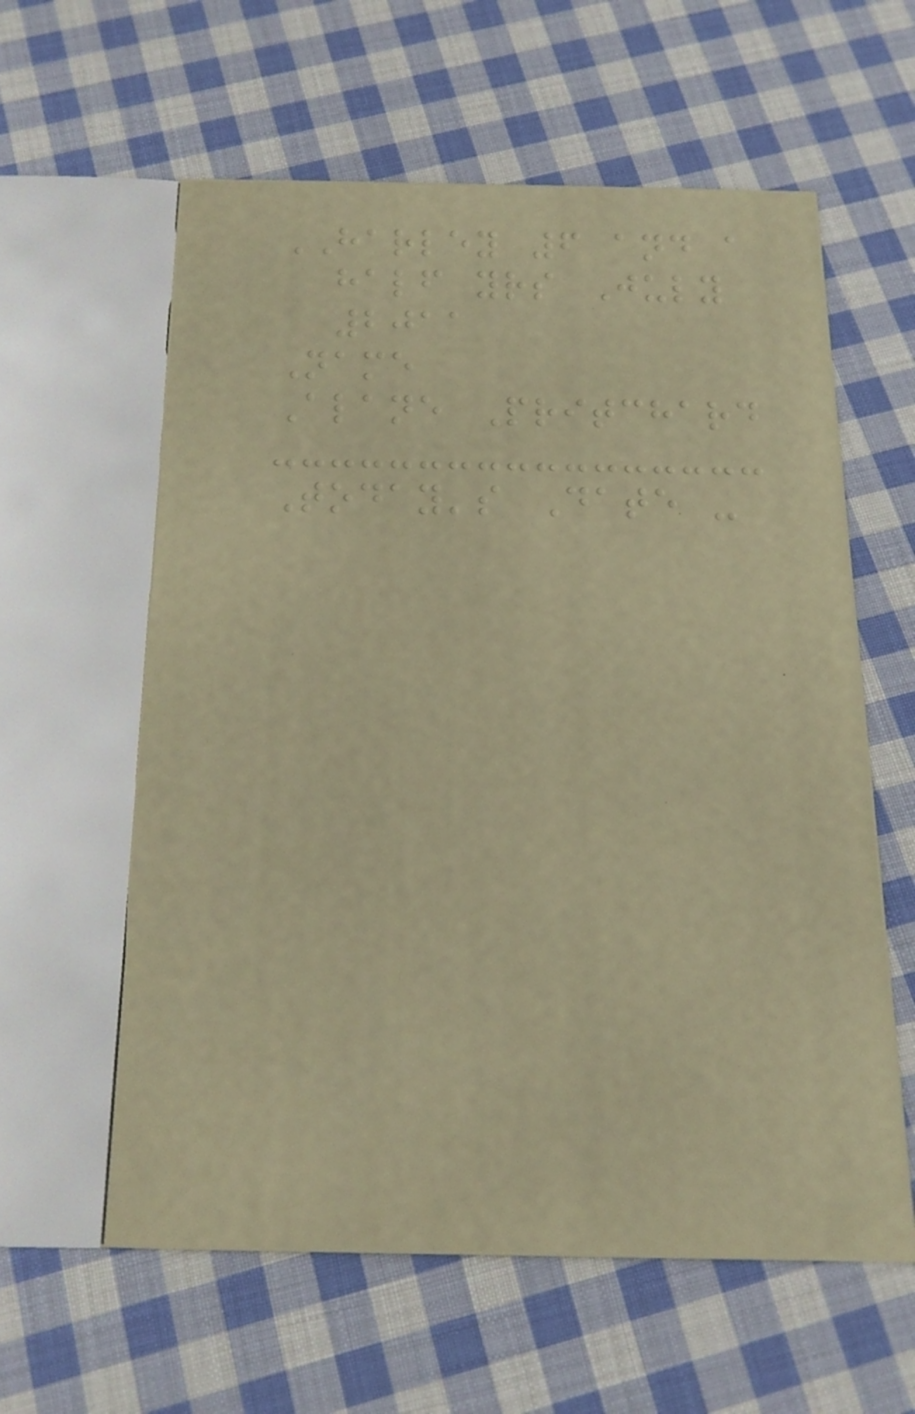HARLEY 6 and a
half yrs July
2011
Name
Alane Pritchard
Today's Date -
